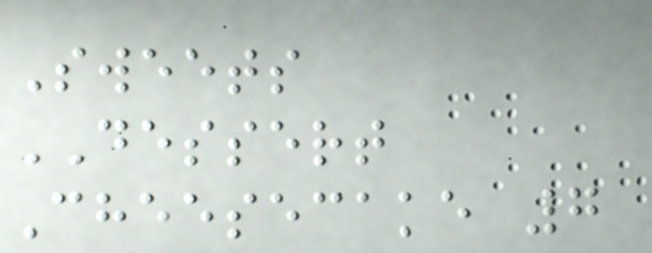Sweets
DESSERT
Cheesecake 7
